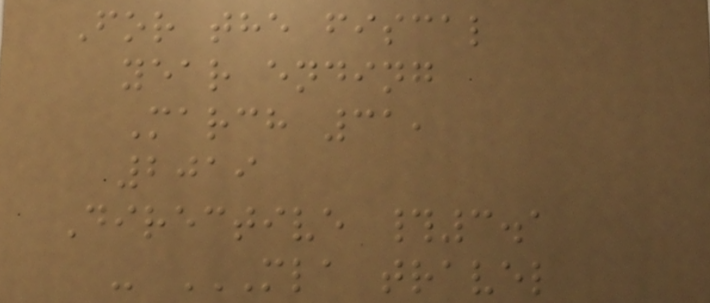For the fiscal
year ending
March 31,
2019
Directive #3.1
- MLA TRAVEL
